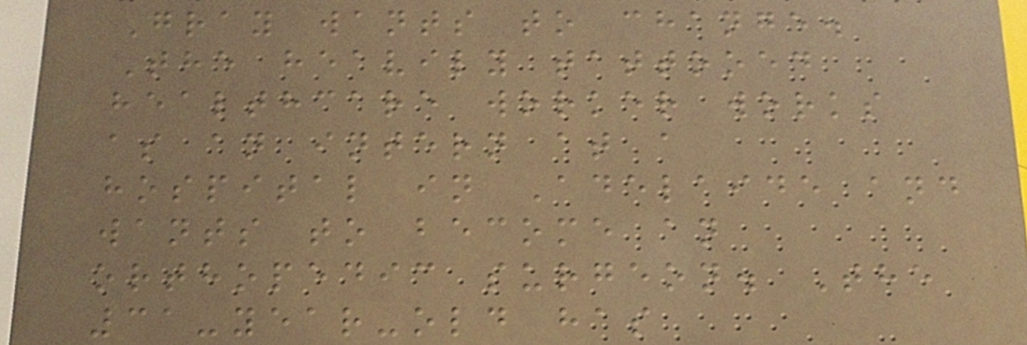Gray wants to change.
The heavily tattooed
healthcare worker works
as an intern at a
hospital in Adelaide and
wants to become an
orthopedic surgeon. The
31-year-old has
